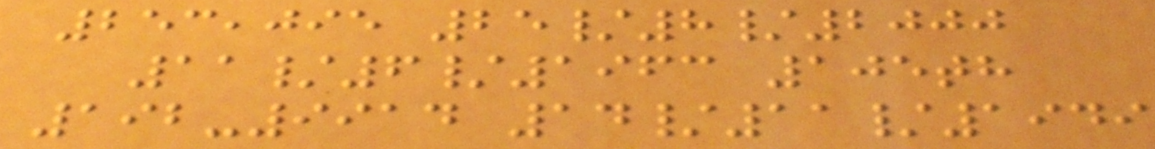253,095 25/8/2000
11/6/1963 105th
192-9914 14/11/1949
